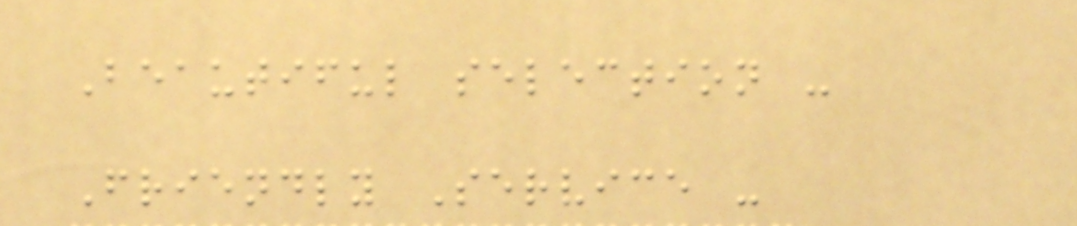Beautiful selection -
Friendly Service -
